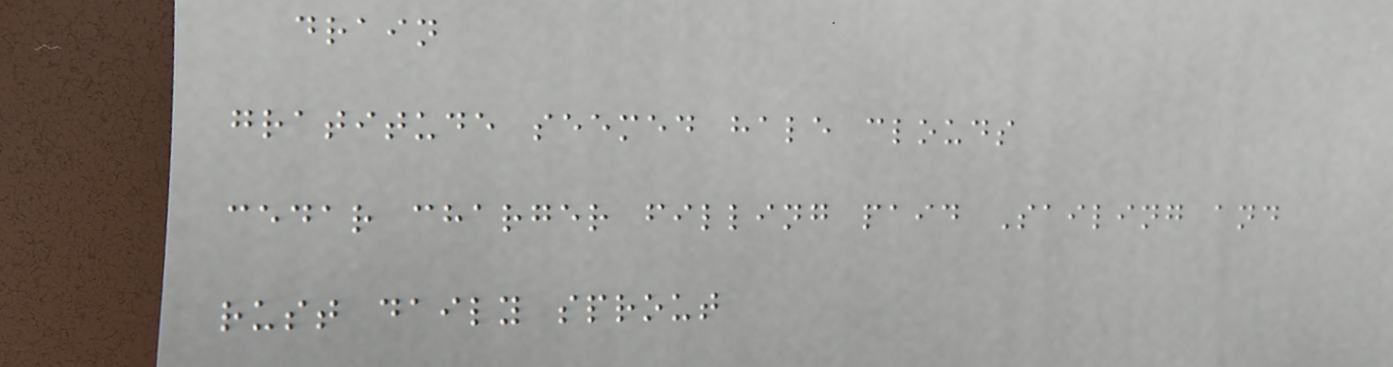drain
gratitude seemed hale clouds
cedar charger filling paid Sailing and
rust daily sprout
